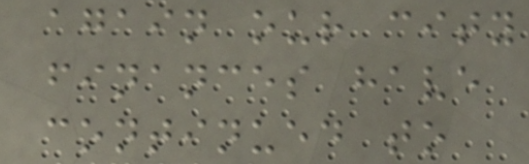again our city
finances have
continued to
